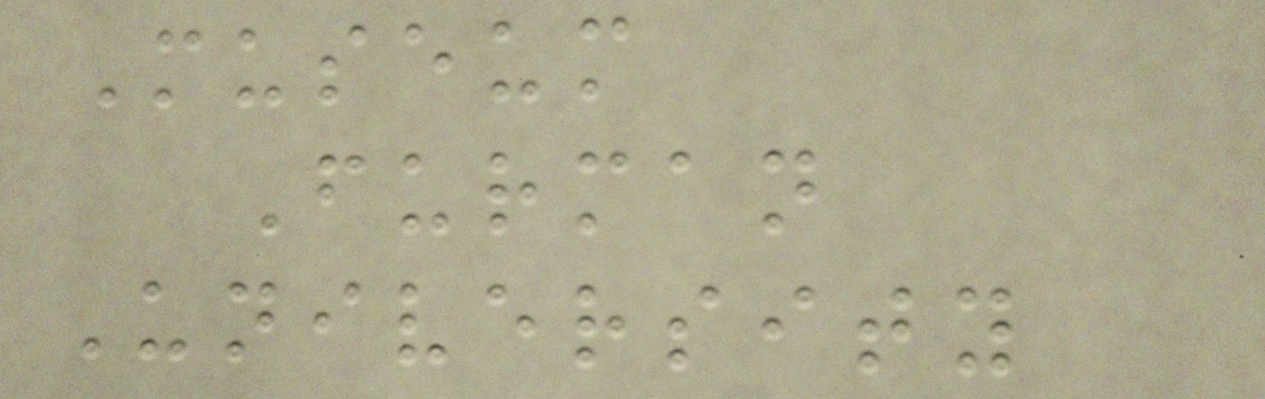Museum
Furman
University
